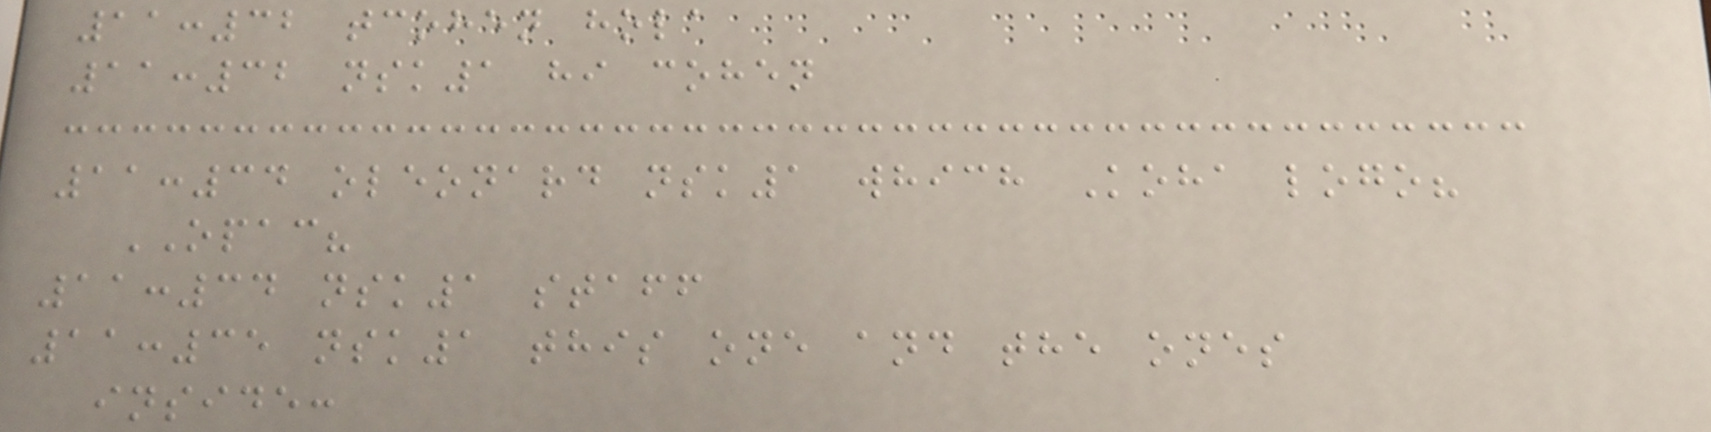11:32 tcohen hola
11:32 nsk1 hi cohen
11:34 oleonard nsk1 which Koha logo?
OPAC?
11:34 nsk1 staff
11:35 nsk1 this one and the ones
inside:
